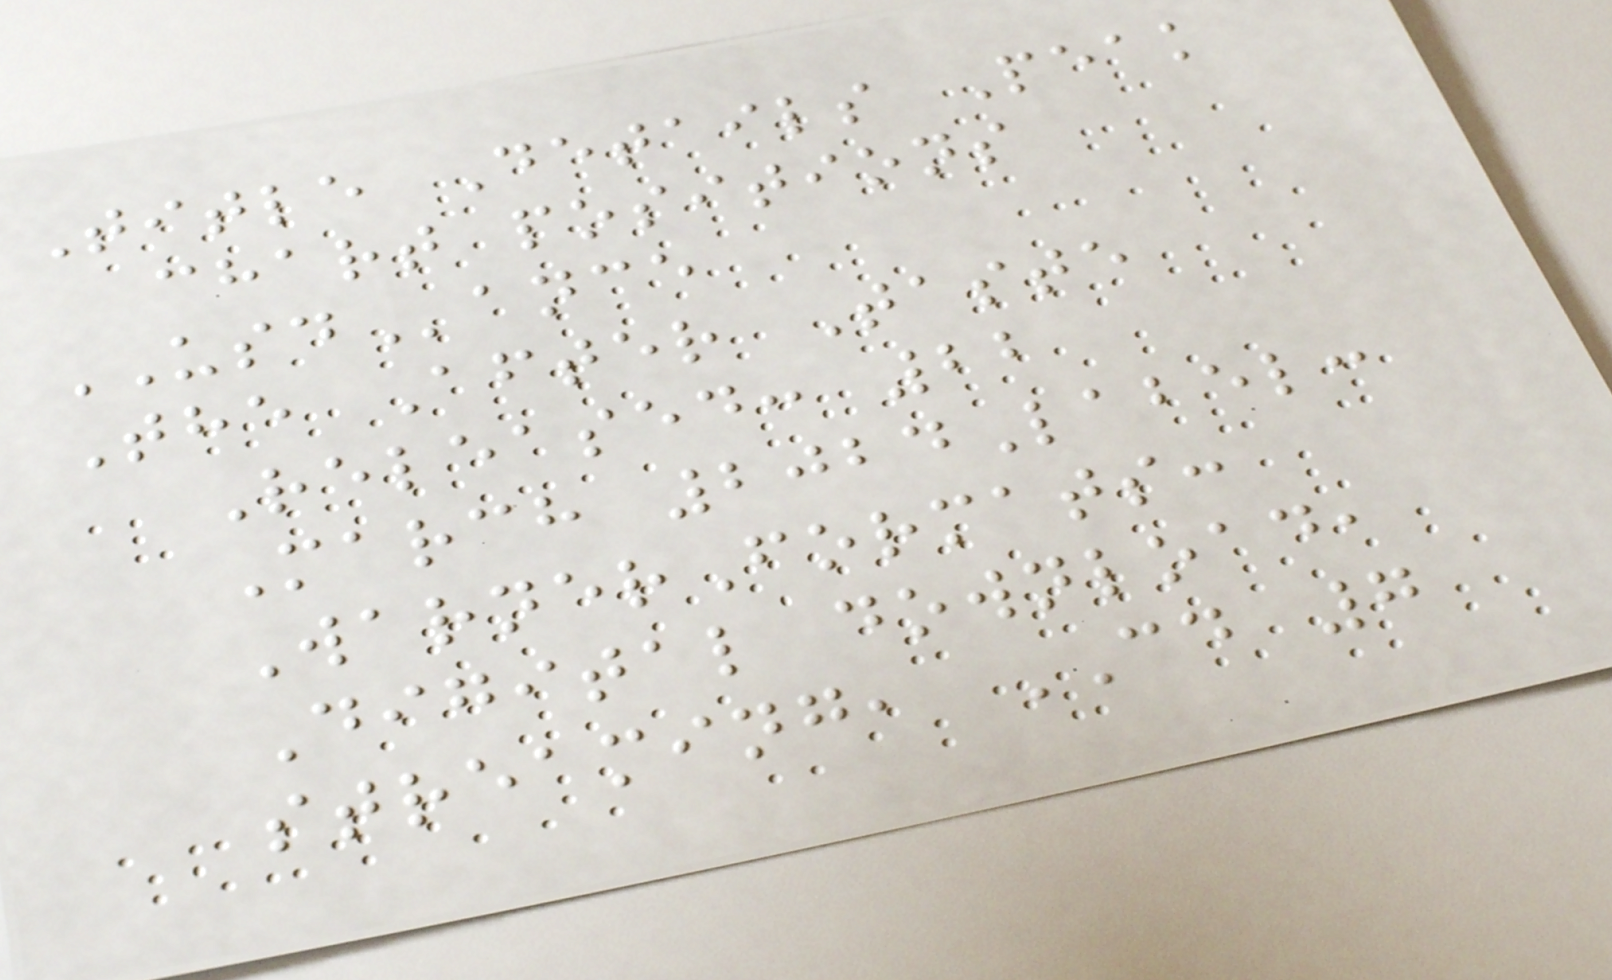Title Details Peak
chart positions
USDance
The After Taste
Released: 22
March 2024Label:
WarnerFormats:
Digital download,
streaming, CD 7
